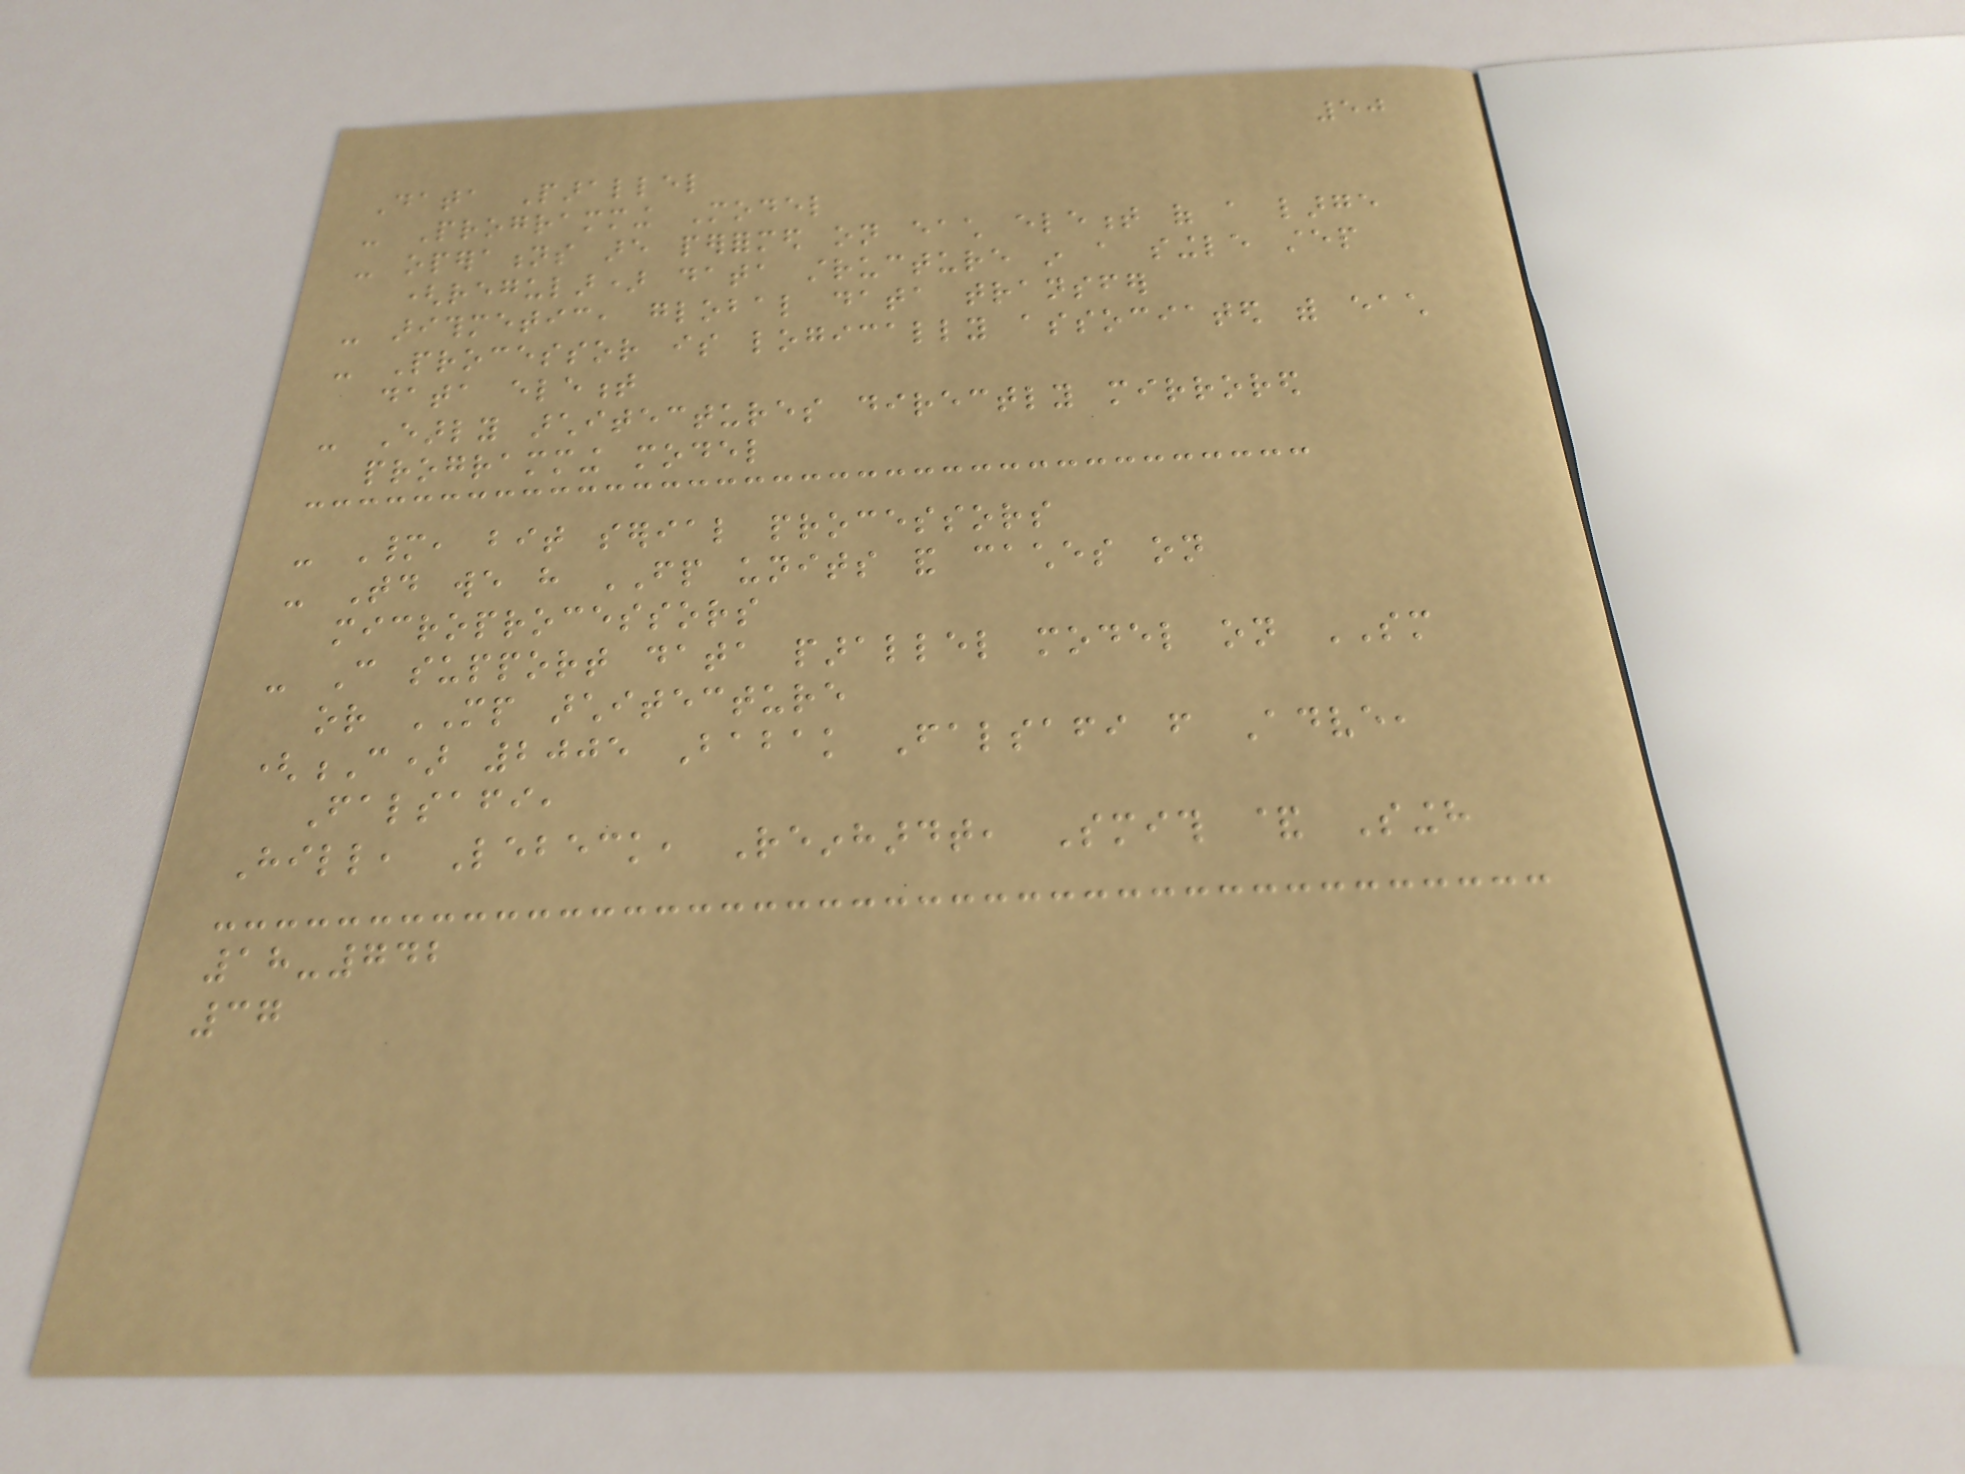50
Data Parallel
- Programming Model
- operations are performed on each element of a large
(regular) data structure in a single step
- arithmetic, global data transfer
- Processor is logically associated with each
data element
- Early architectures directly mirrored
programming model
- Many, bit serial processors
- Today we have FP units and caches on
microprocessors
- Can support data parallel model on SM
or MP architecture
(C) 2005 Babak Falsafi from Adve,
Falsafi,
Hill, Lebeck, Reinhardt, Smith & Singh
18-742
37
